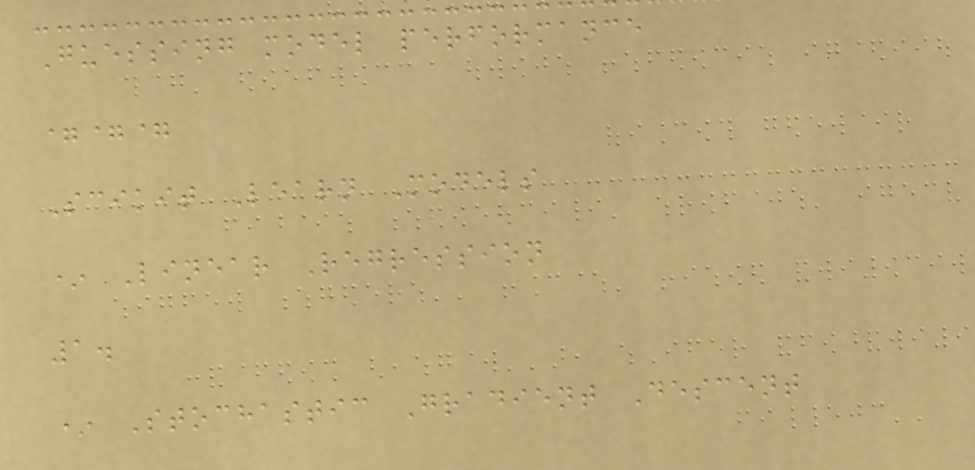Guessing model performance
===
Scikit Learn Models
* Linear Regression
1.
* Stochastic Gradient Descent
